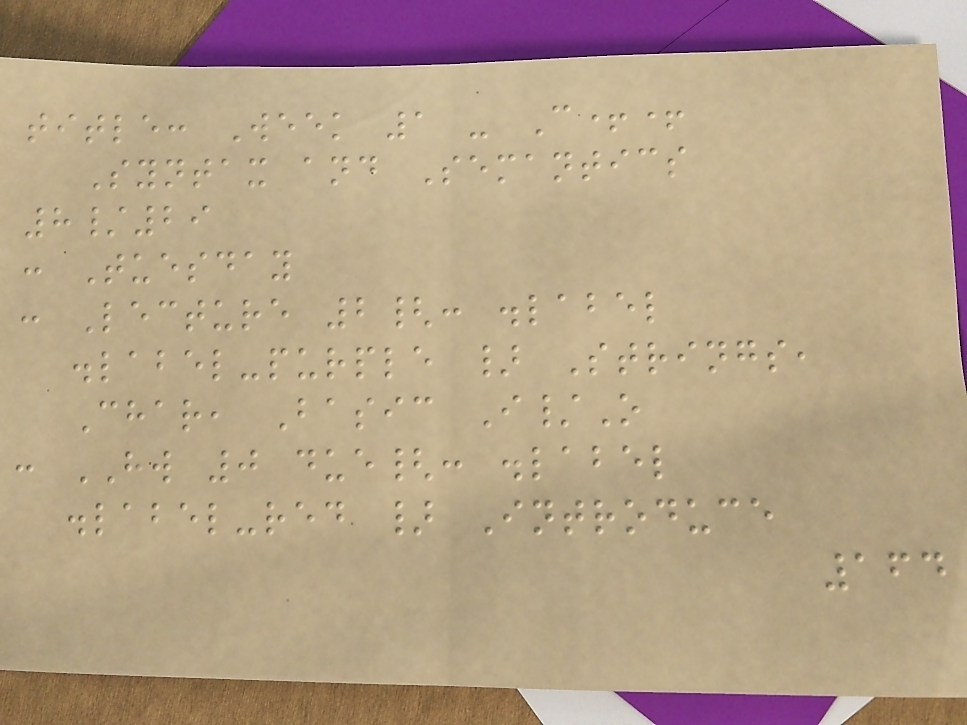title: Week 1 - C++
Syntax and Semantics
8/29
: Tuesday
: Lecture 2{: .label
.label-purple } Strings,
Char, Basic I/O
: HW 0 due{: .label
.label-red } Introduce
164
